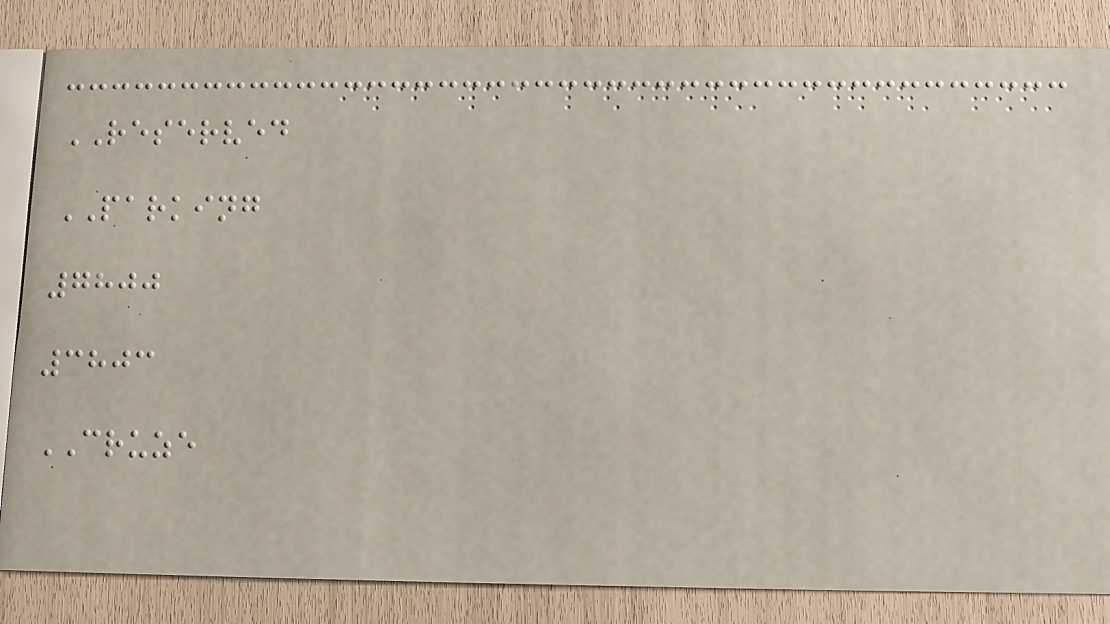RESERVED
PARKING
7800
3803
CRUZE
